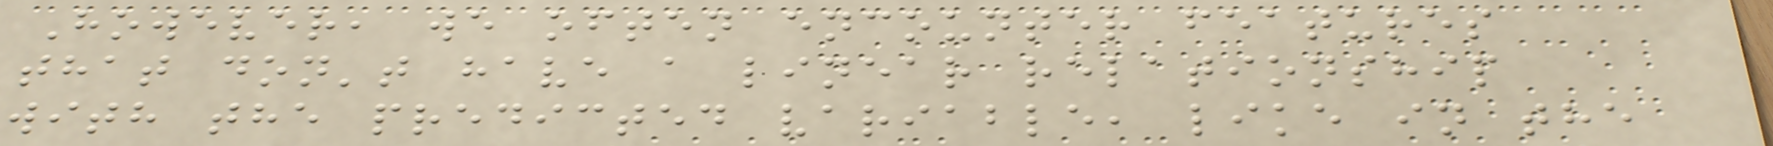However, we often encounter features
that don't have a linear relationship
with the predicted variable, like in the
